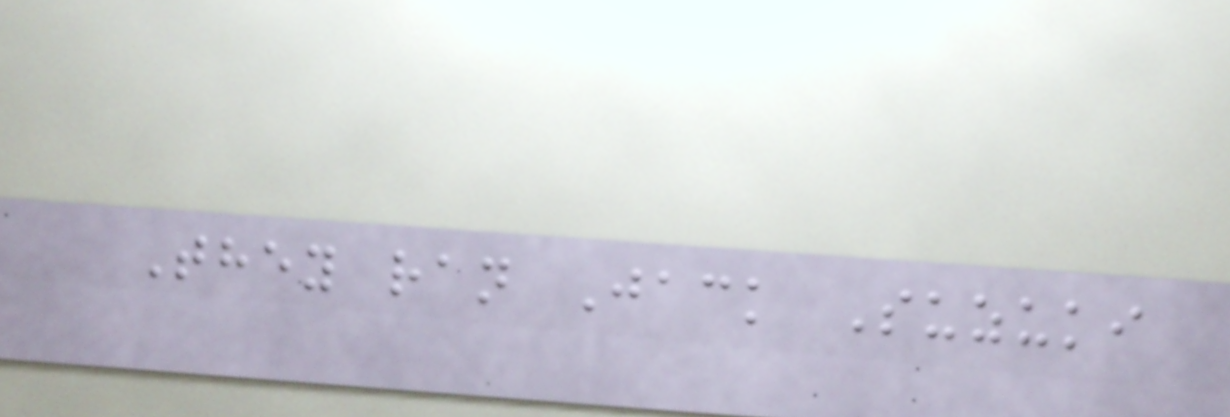They ran Jack Suzuki
